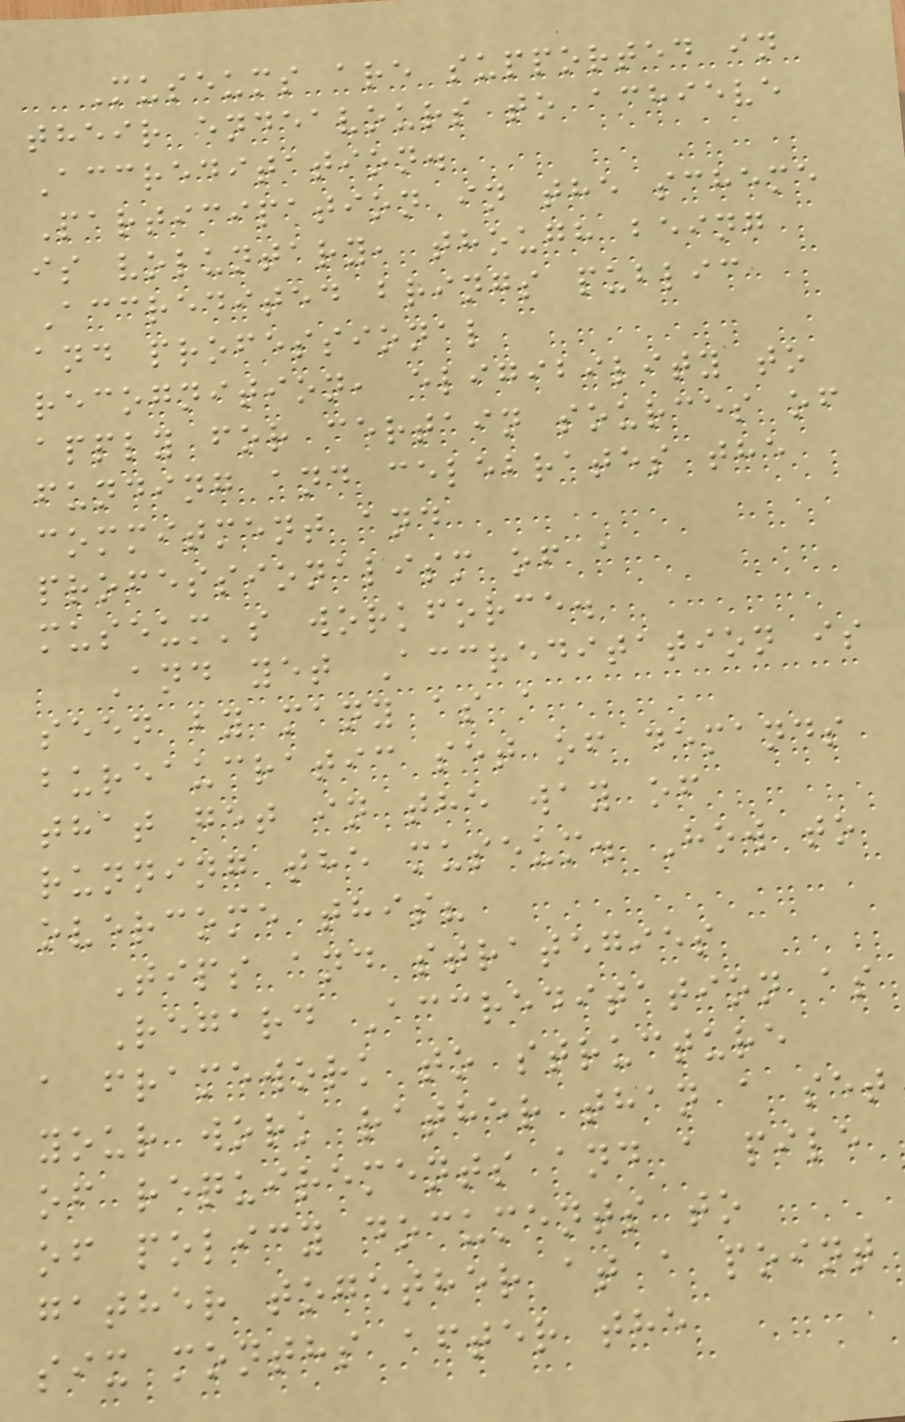Museums are supported in
their endeavours to achieve
Accreditation.
Participation in the scheme
is voluntary, though being
Accredited brings public
and professional
recognition, eligibility to
apply for certain sources of
funding and celebrates the
commitment and
professionalism of a
museum's workforce.
And yet Accreditation is
seen by many as a
bureaucratic set of demands
that get in the way of
running the museum. How to
overcome this?
Tips and strategies
Regard Accreditation as
a framework to structure
your work rather than a set
of requirements and a pile
of policy documents to
gather together at a point
six months after the
